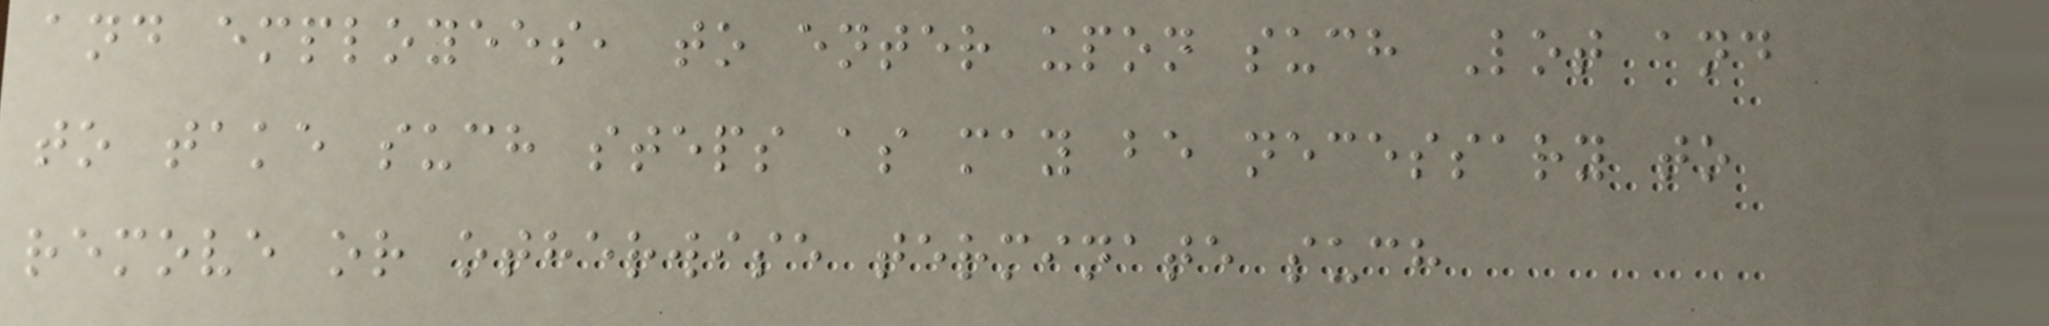and employees, to enter upon such Lot and
to take such steps as may be necessary to
remove or otherwise terminate such
